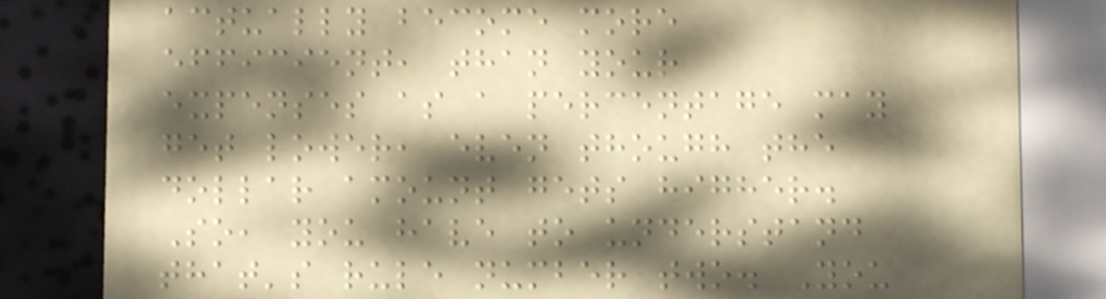actually become more
efficient, than your
expenses as a percentage may
get lower, even though the
dollar amount gets higher.
So, you have to understand
that's rule number two. You
